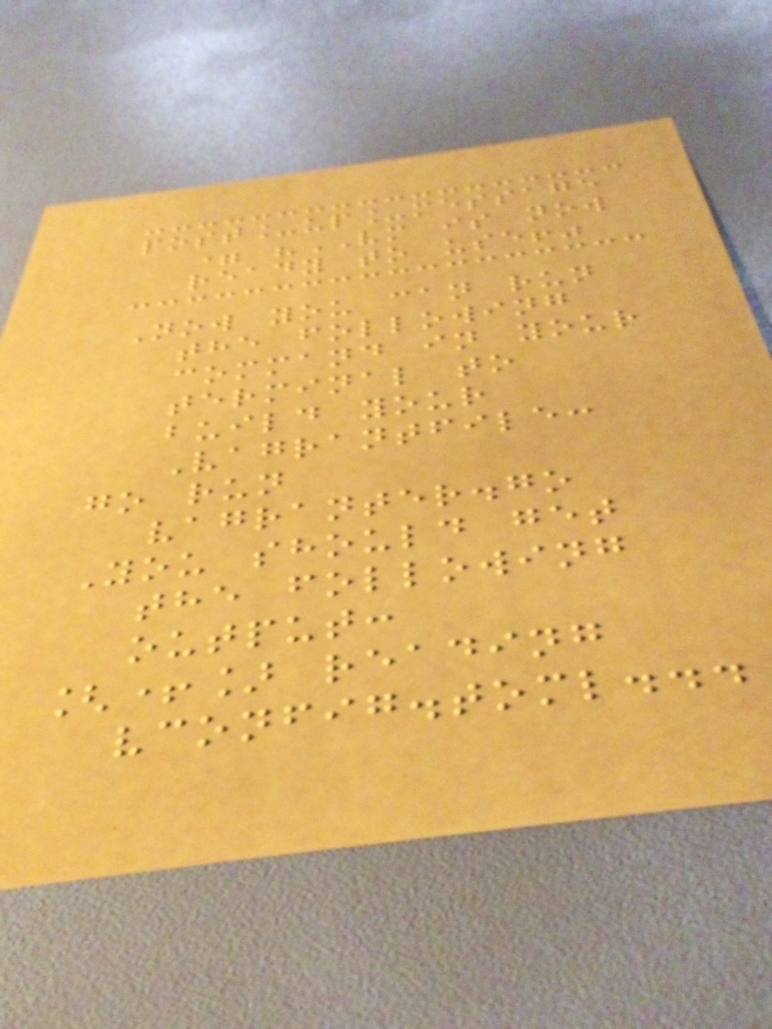post_up_message
= "VM is now
ready to use!"
Now you can run
the following
command in your
terminal to
build your
Vagrantfile:
go run
vagranter.go
You should get
the following
output:
[+] reading
vconfig.toml...
